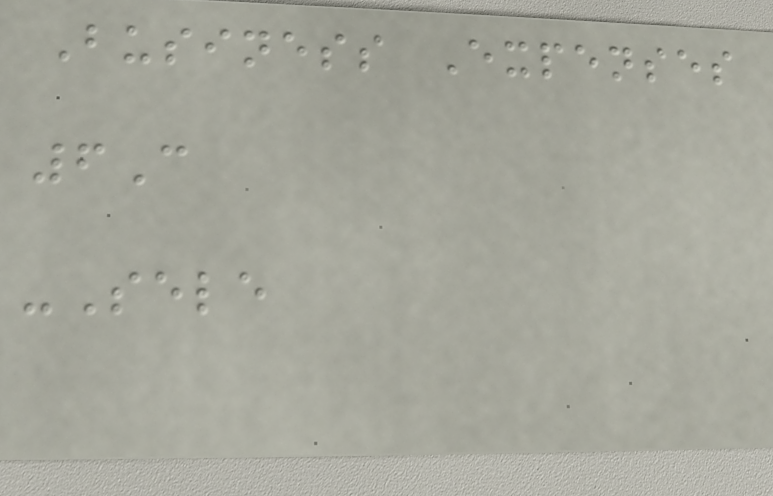Business Expenses
6C
-Sele
